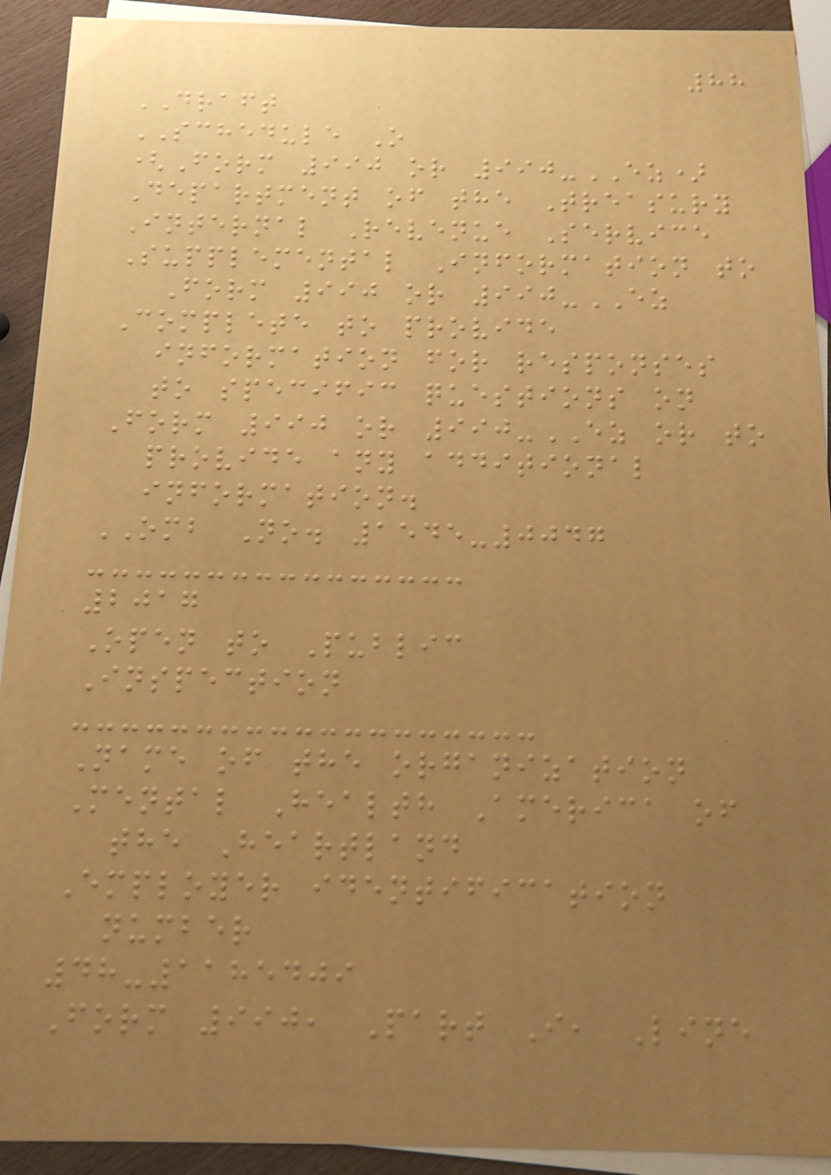88
DRAFT
SCHEDULE O
(Form 990 or 990-EZ)
Department of the Treasury
Internal Revenue Service
Supplemental Information to
Form 990 or 990-EZ
Complete to provide
information for responses
to specific questions on
Form 990 or 990-EZ or to
provide any additional
information.
OMB No. 1545-0047
2017
Open to Public
Inspection
Name of the organization
Mental Health America of
the Heartland
Employer identification
number
48-1185409
Form 990, Part I, Line
